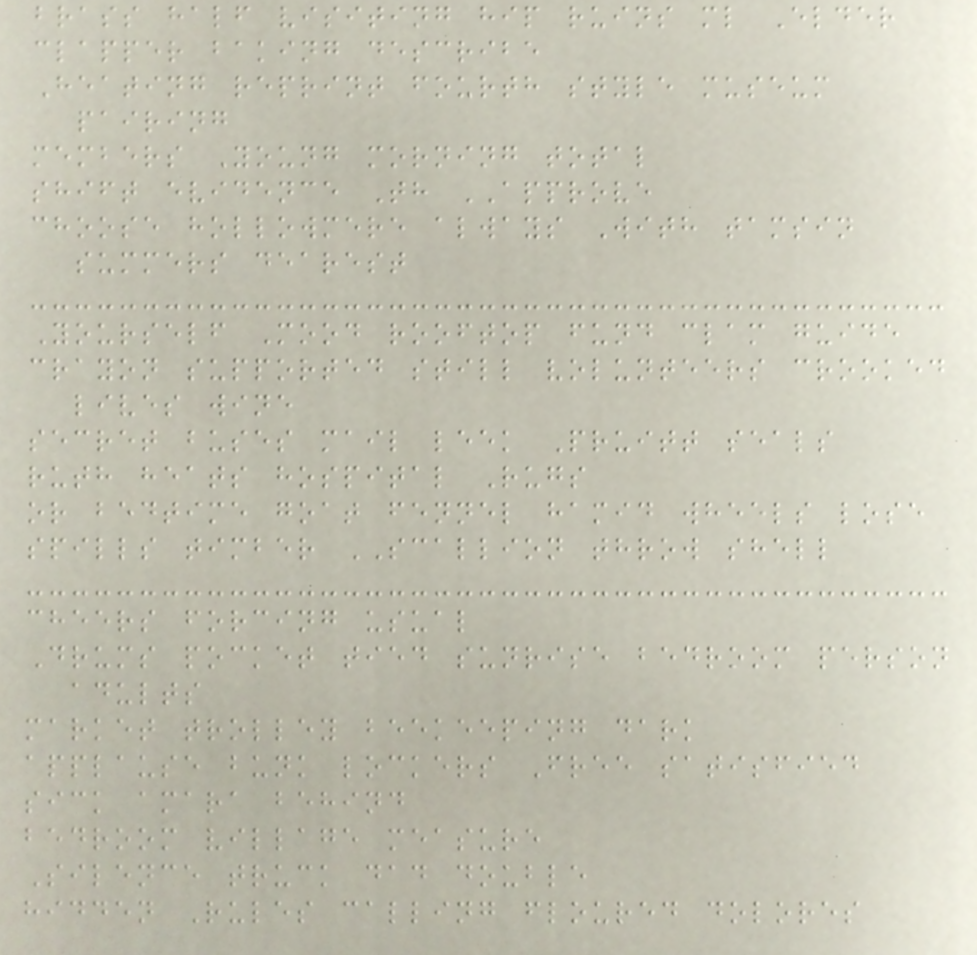brass half visiting hip ruins ml Elder
clapper baking describe
Heating reprint fourth style museum
pairing
members Young morning total
shift evidence Th APPROVE
choose hollowmere always With tamsin
summers dearest
Yourself Mood rooftop fund clam guide
crayon supported still volunteers crooked
lives wine
secret buses mail leek Pruitt seals
ruth heats hospital Rugs
or bedtime goat fennel hamid wheels lose
spills timber SCALLION throw shell
cheers forcing usual
Drums pocket tied sunrise bedroom person
adults
market trolley beekeeping dark
applause bunk lockers Free satisfied
sick amara behind
bedroom village measure
Silence truck dad double
hidden Rules calling floured dolores
